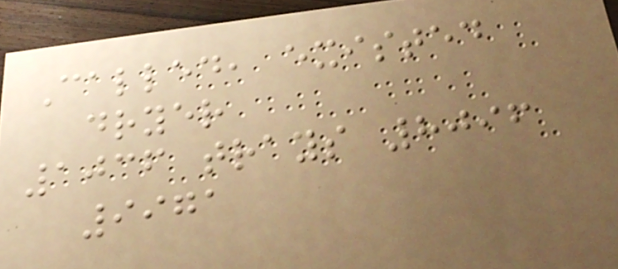Called, existed
dryer
1036 trays 8096
9971
